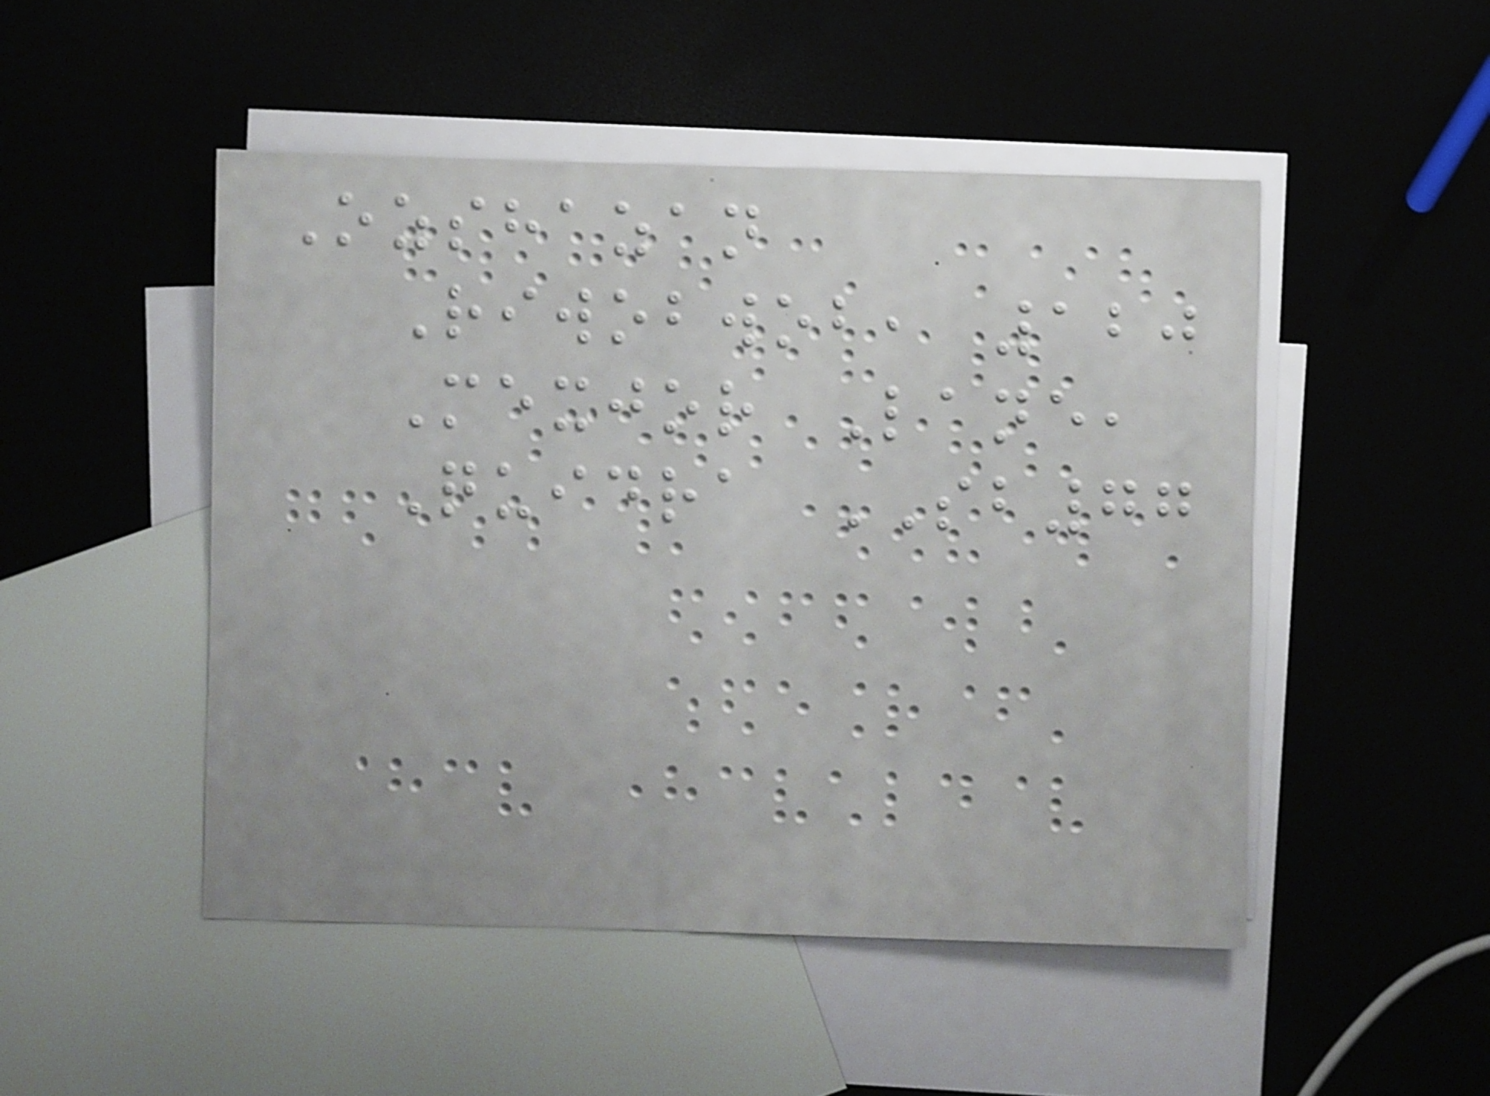Ozshazan
Riwobwob, 120
Mexjor Lane,
Quidra SB77
